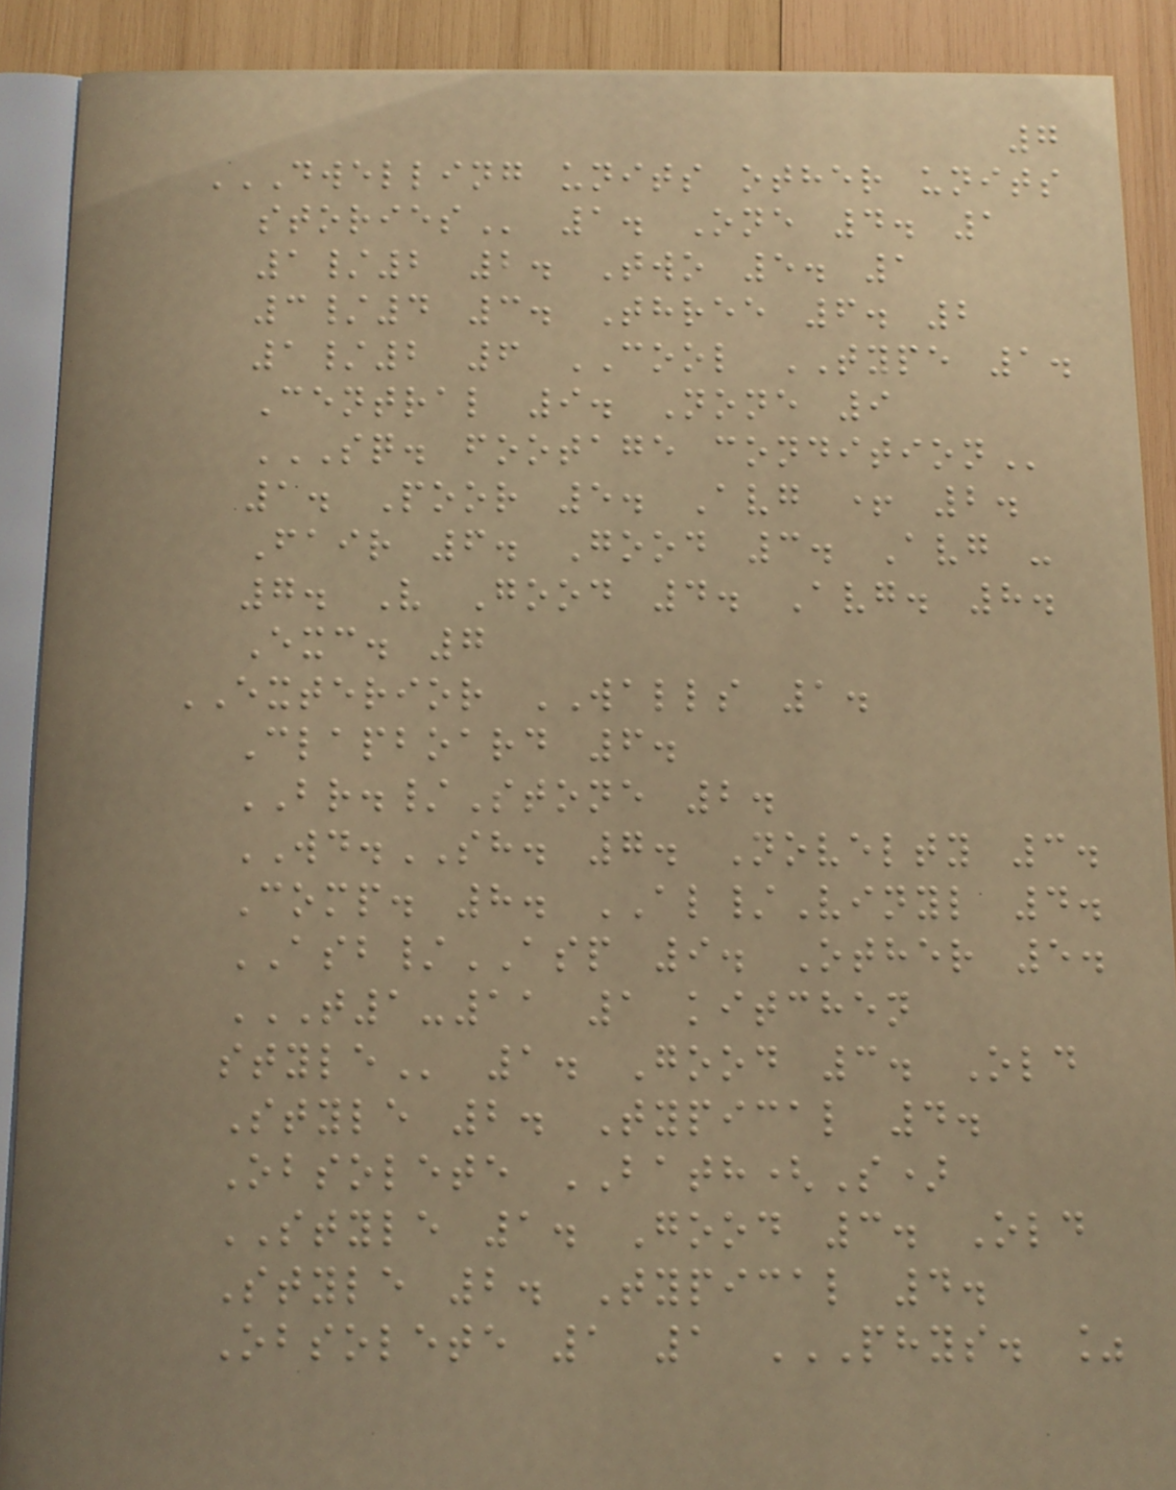7
DWELLING UNITS OTHER UNITS
STORIES 1. One 4. 1
1/2 2. Two 5. 1
3/4 3. Three 6. 2
1/2 6 COOL TYPE 1.
Central 9. None 9
SQ. FOOTAGE CONDITION
1. Poor 5. Avg + 2.
Fair 6. Good 3. Avg -
7. V Good 4. Avg. 8.
Exc. 7
EXTERIOR WALLS 1.
Clapboard 6.
BR./Stone 2.
WD.SH. 7. Novelty 3.
Comp. 8. AL/Vinyl 4.
ASB/ASP 9. Other 5.
T1-11 1 KITCHEN
STYLE 1. Good 3. Old
Style 2. Typical 4.
Obsolete BATH(S)
STYLE 1. Good 3. Old
Style 2. Typical 4.
Obsolete 1 1 PHYS. %
